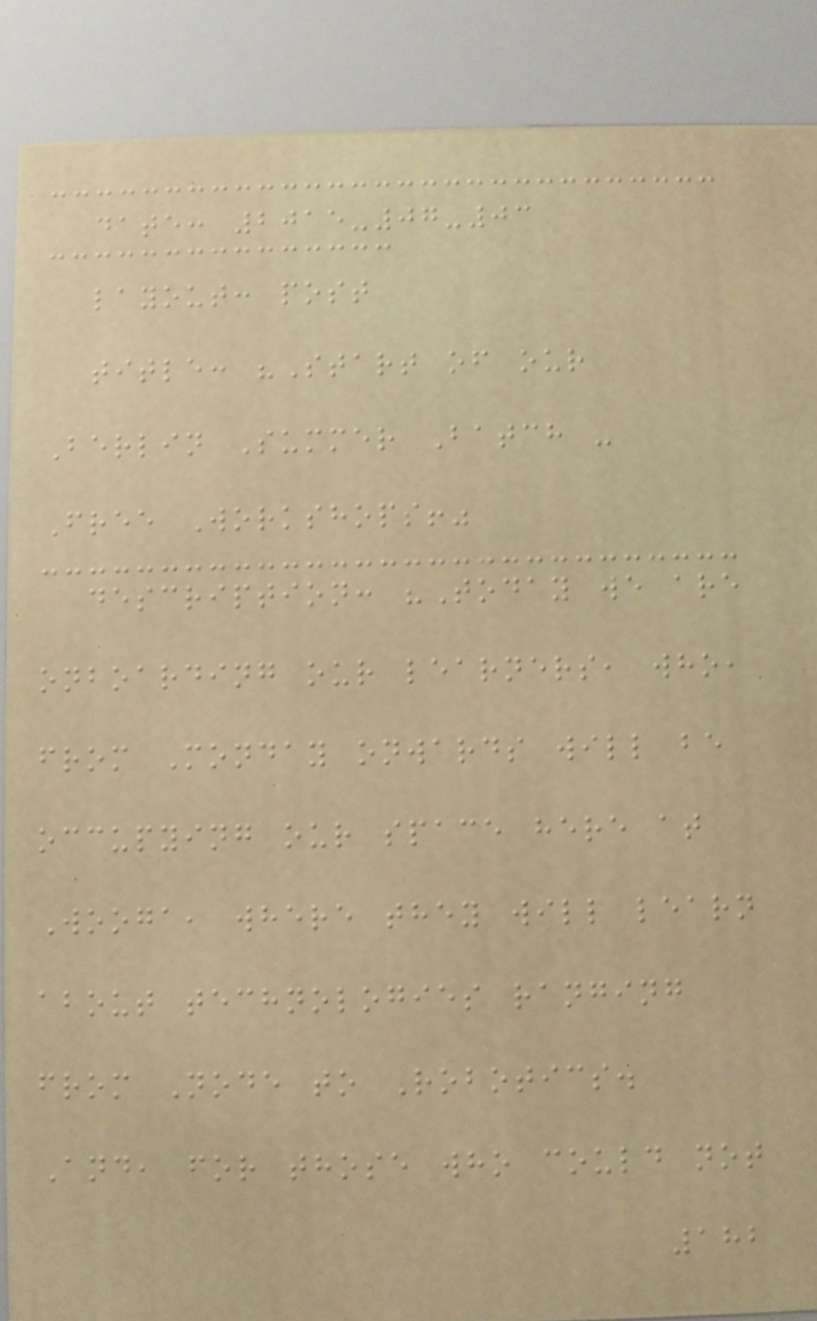date: 2015-07-03
layout: post
title: "Start of our
Berlin Summer Batch -
Free Workshops!"
description: "Today we are
onboarding our learners, who,
from Monday onwards will be
occupying our space here at
Wooga, where they will learn
about technologies ranging
from Node to Robotics.
And, for those who could not
182
